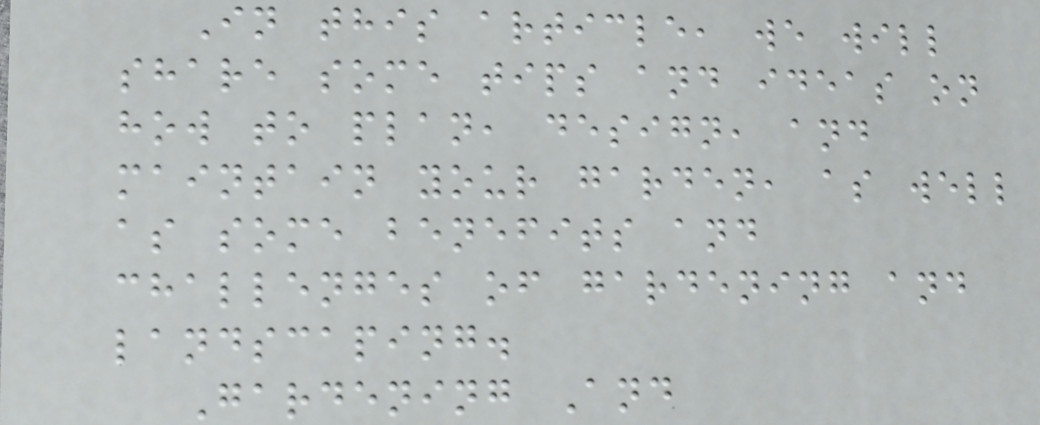In this article, we will
share some tips and ideas on
how to plan, design, and
maintain your garden, as well
as some benefits and
challenges of gardening and
landscaping.
Gardening And
